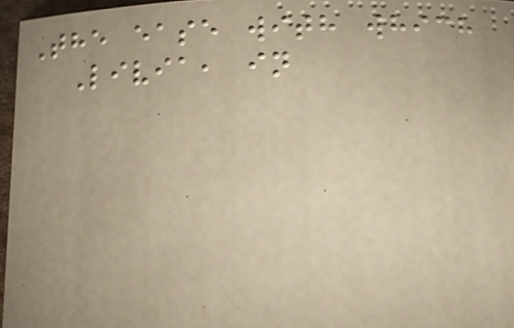The ease with which
Livia, in
